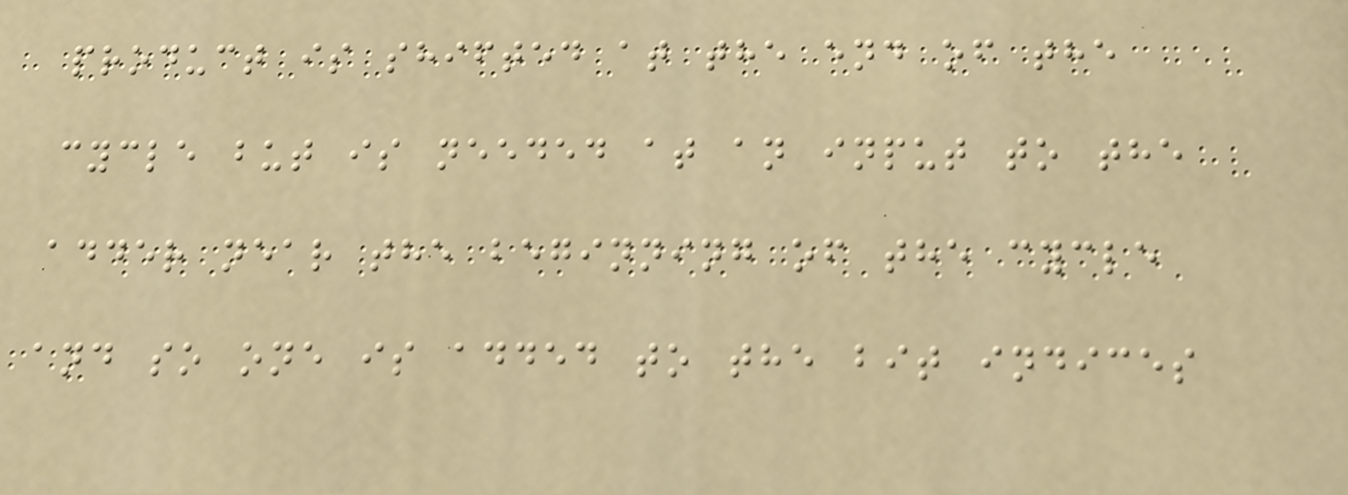product is shifted at the end of the
cycle but is needed at an input to the
adder near the beginning of the cycle
and so one is added to the bit indices
